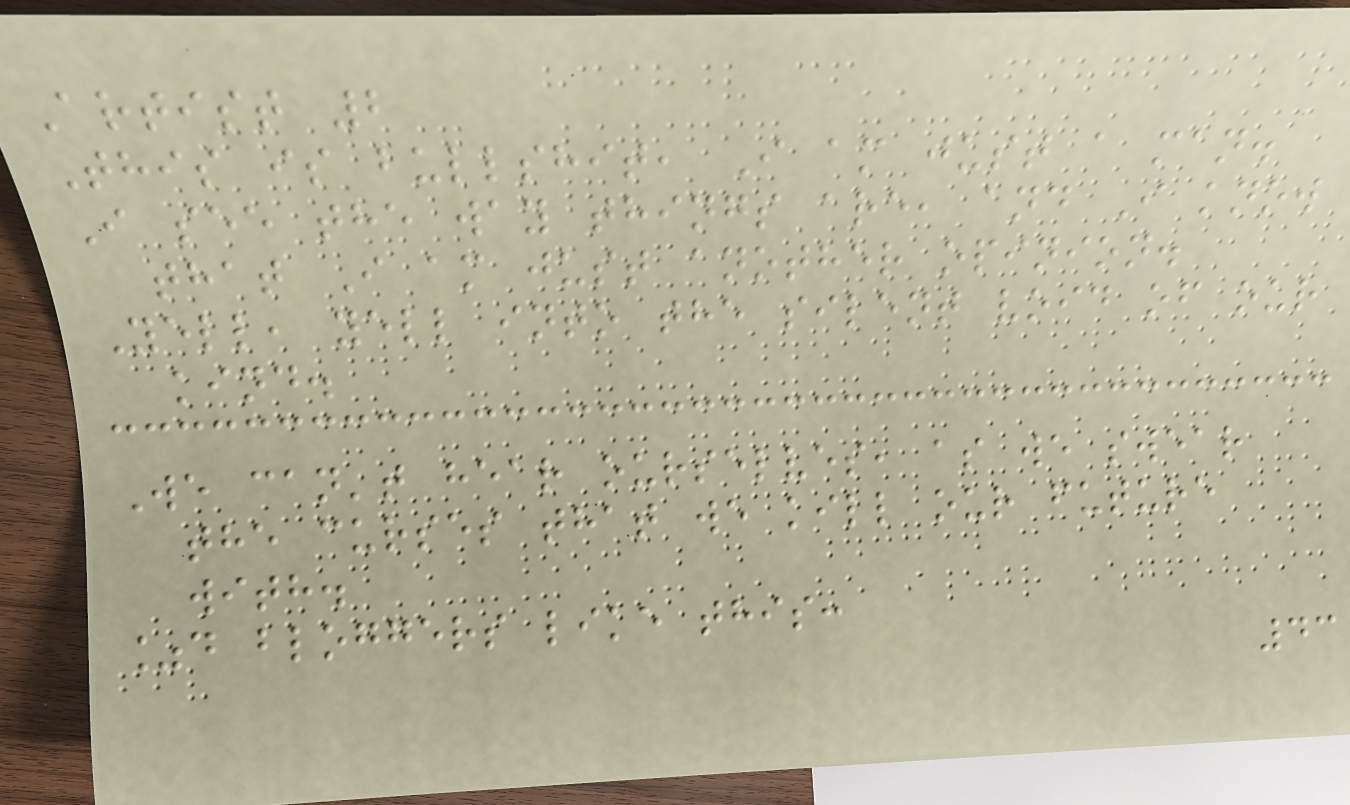Artist 2
This is bullshit, I am just a man.
I see the way things are, and I know
that I am just another opinion.
Yell, yell into the silent void of our
kind.
We can't hear ourselves, as we swear
the curses that we kill our future
with.
%d bloggers like this:
43
